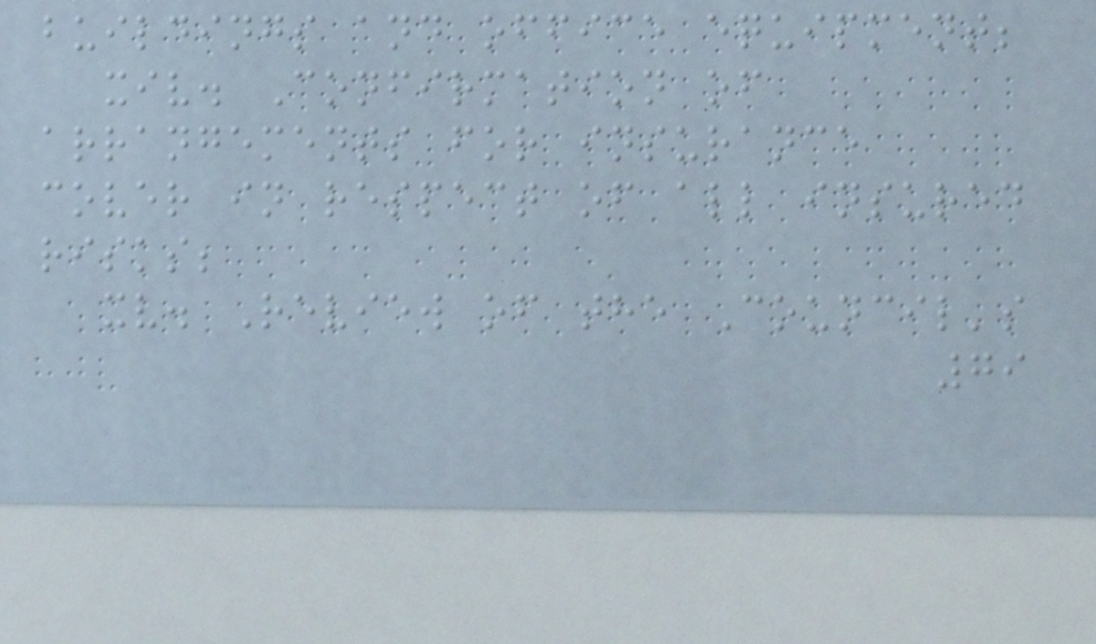buildings and office equipment;
xiv. Confirmation of
arrangements for insurance
cover in respect of all insured
risks;
xv. Review of the Council's
79
